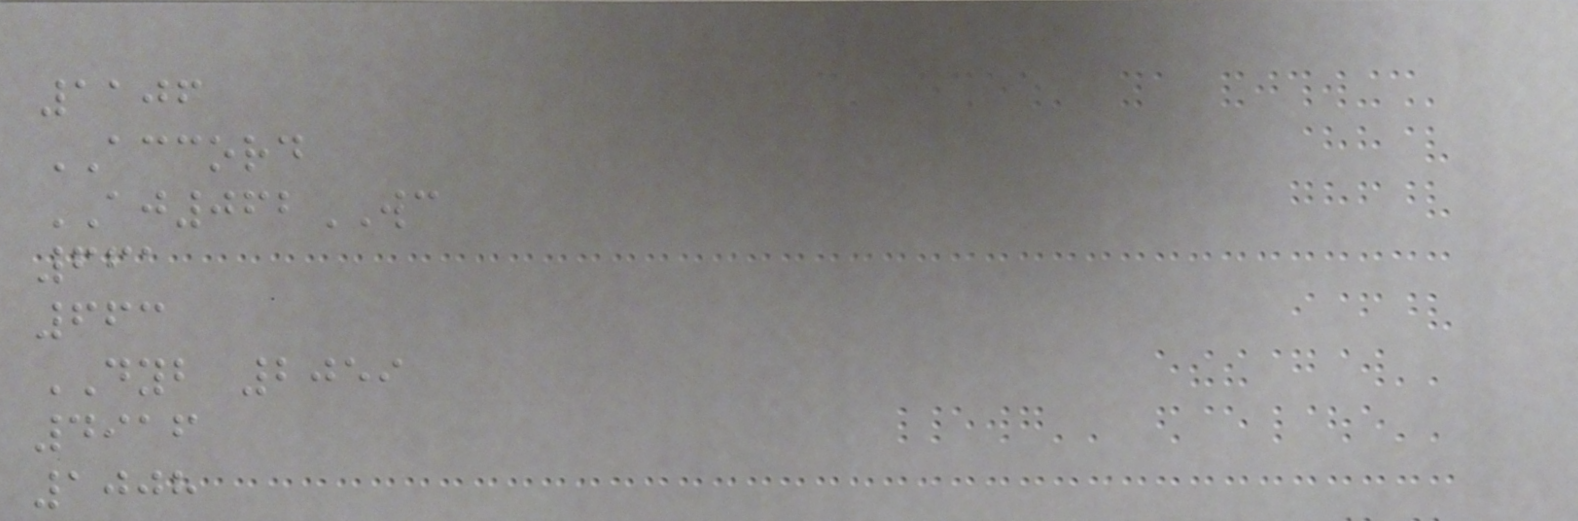1106
ACCORD
AJ062WC
661
663
DYB 2059
4916
1008
